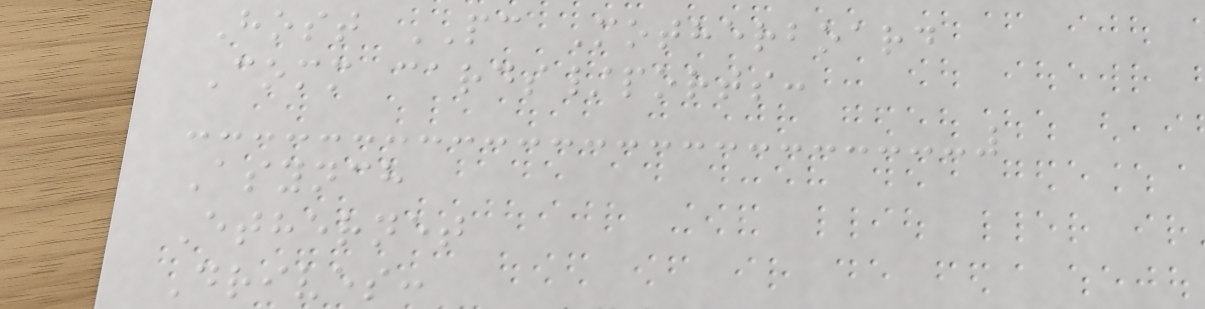Host PC Motherboard
Comm cards/ports:
Asynch
Ethernet
Drives:
